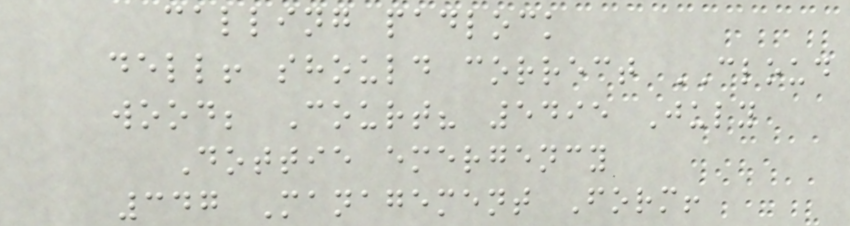calling padlock
dell! should correct CLOUD
wood; Court? 5495 July
Dottie emergency
347 Management Form!
